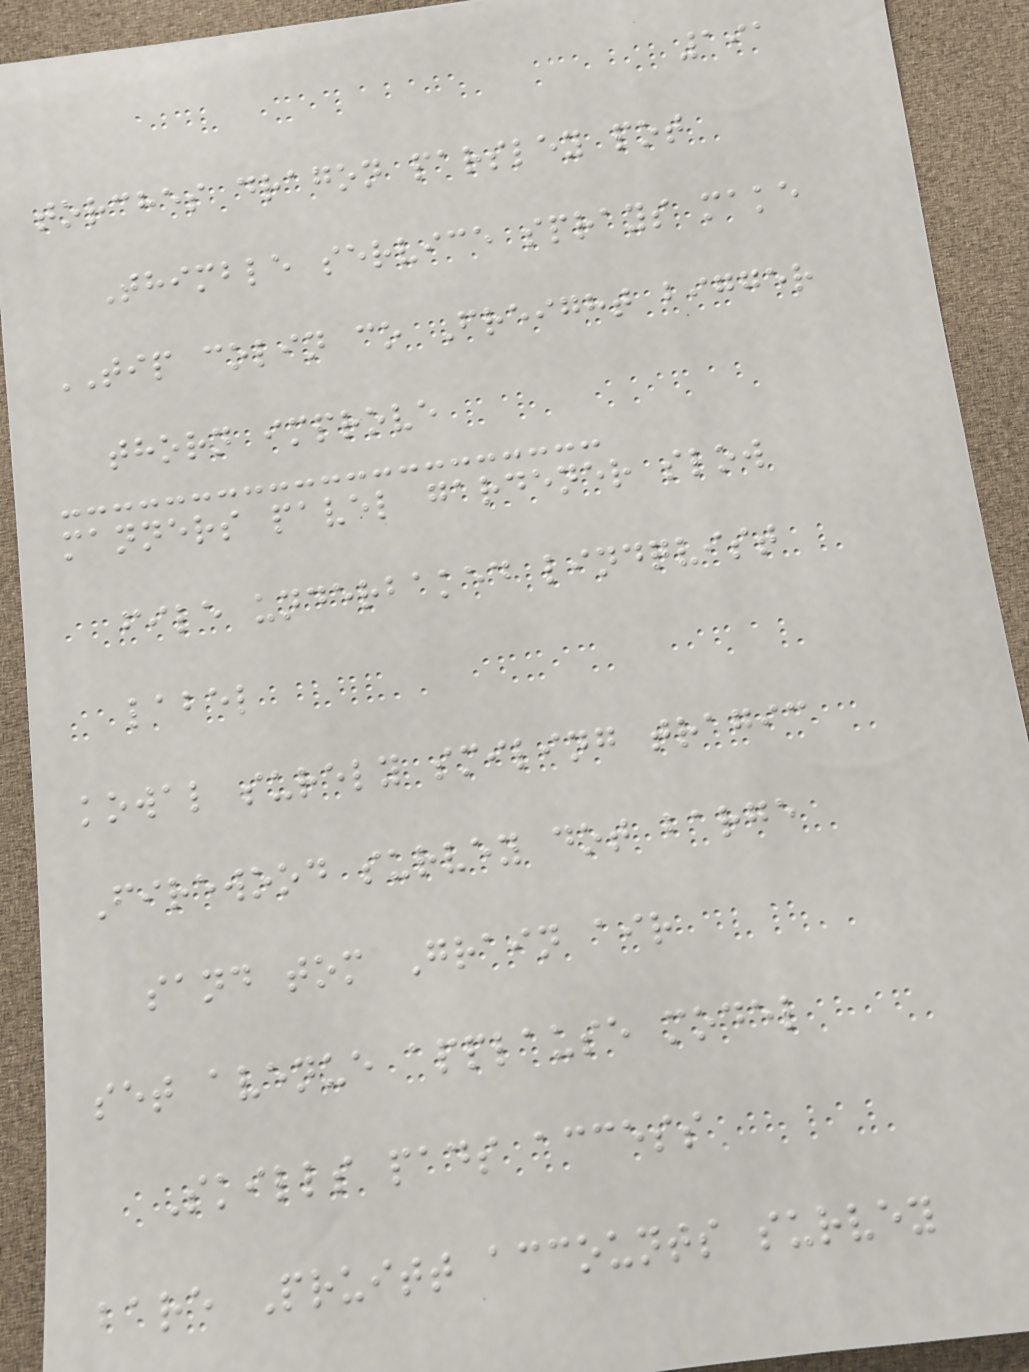191
torches dragon parsley pot
Thimble service sprays make
TIP colin co Freight bigger
thorn improve
manners pavel gardener slow
file underbaked lindqvist
label
kowal surely smiling tragic
Firewood survey dot barge
sand tom Grain air
set avenue applause model
Skills pads access
bare Pruitt accounts survey
